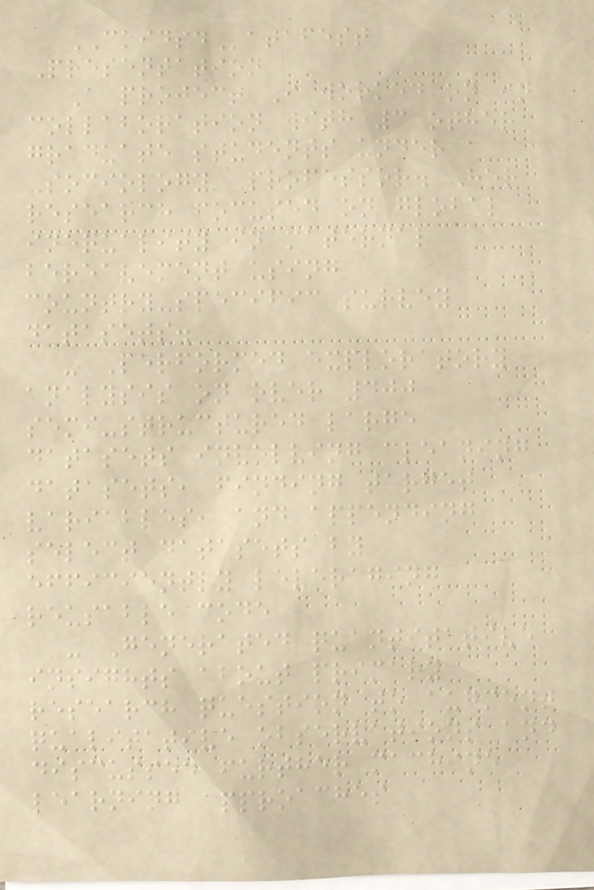CKIDSDatafest
Presentation
A project I worked on in
collaboration with 3 other
graduate students under a
Sociology Professor. Her
research focused on global
inequality in maternal
bereavement using
country-specific survey
datasets.
- Performed exploratory
analysis on over 400
semi-structured large
datasets involving cleaning
datasets, finding target
variables, and appending
select datasets by
efficiently leveraging
reusable code
- Generated quantitative
insights about primary
research question to augment
qualitative observations and
discussed further machine
learning approaches
